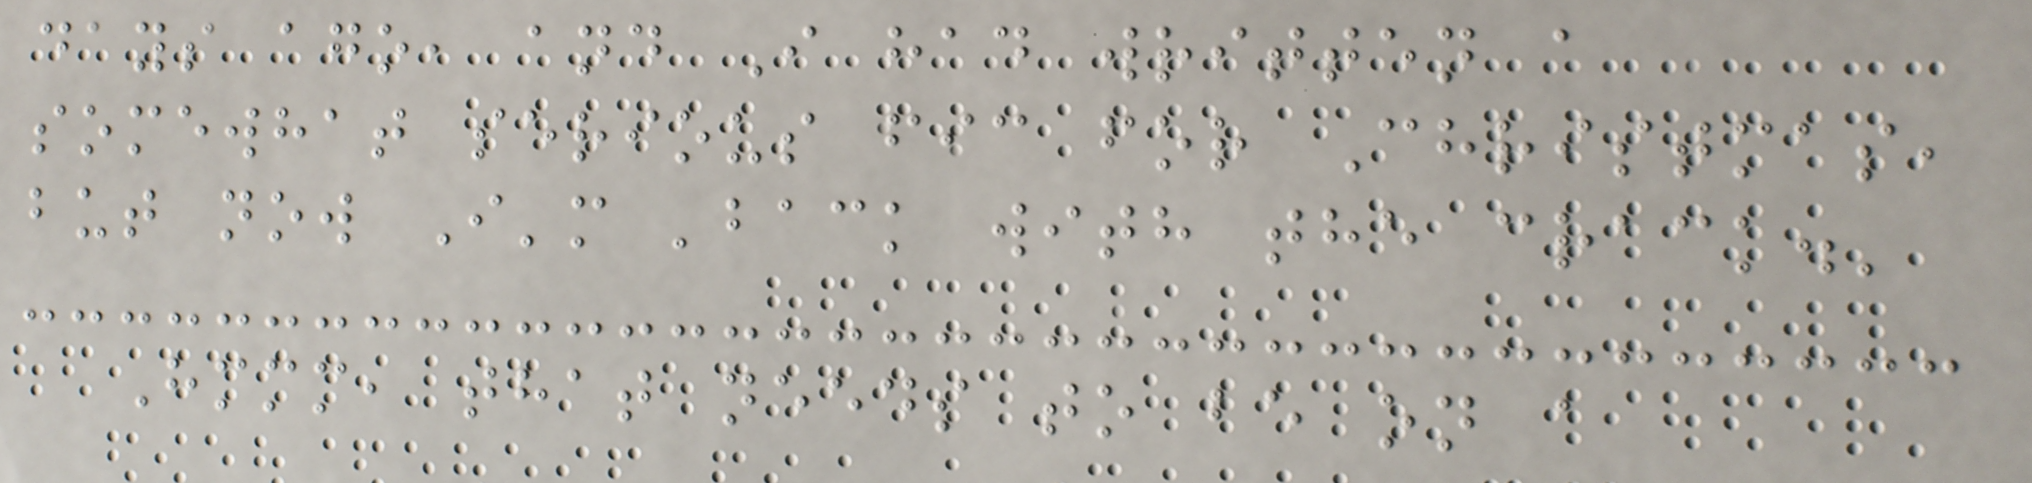days ago, and I had written a
somewhat serious fic for Christmas,
but now I'm 'back with the crack.'
Hmmm, that needs to be on a
